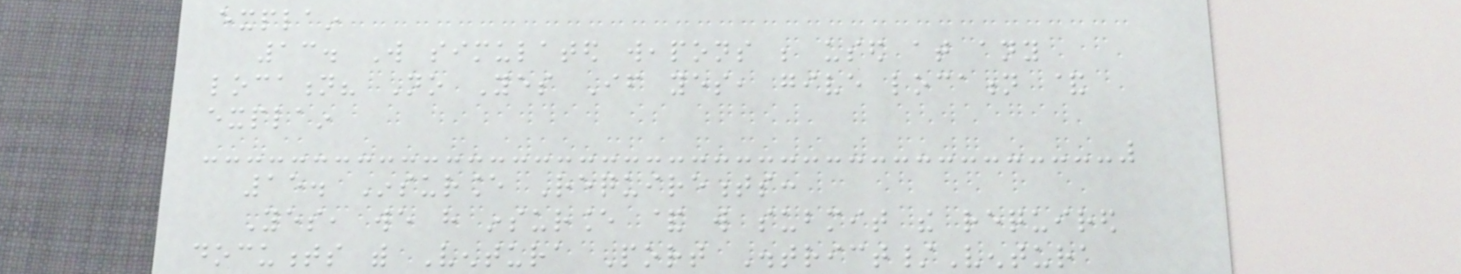explain
13. Will simulated weapons be used at any
location? No Yes If yes, give location &
explain
15. Insurance Requirements:
Yes, we have insurance & will submit the required
documents with Ventura Port District/Ventura
